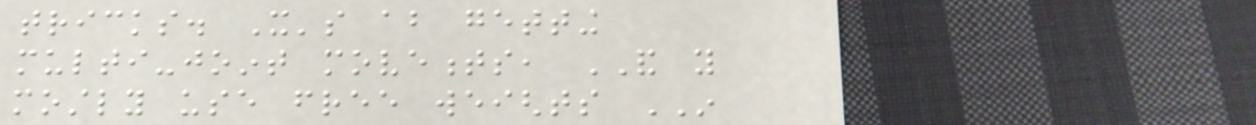tricks. It's about getting
multi-joint movements, AND you
mostly use free weights IN
